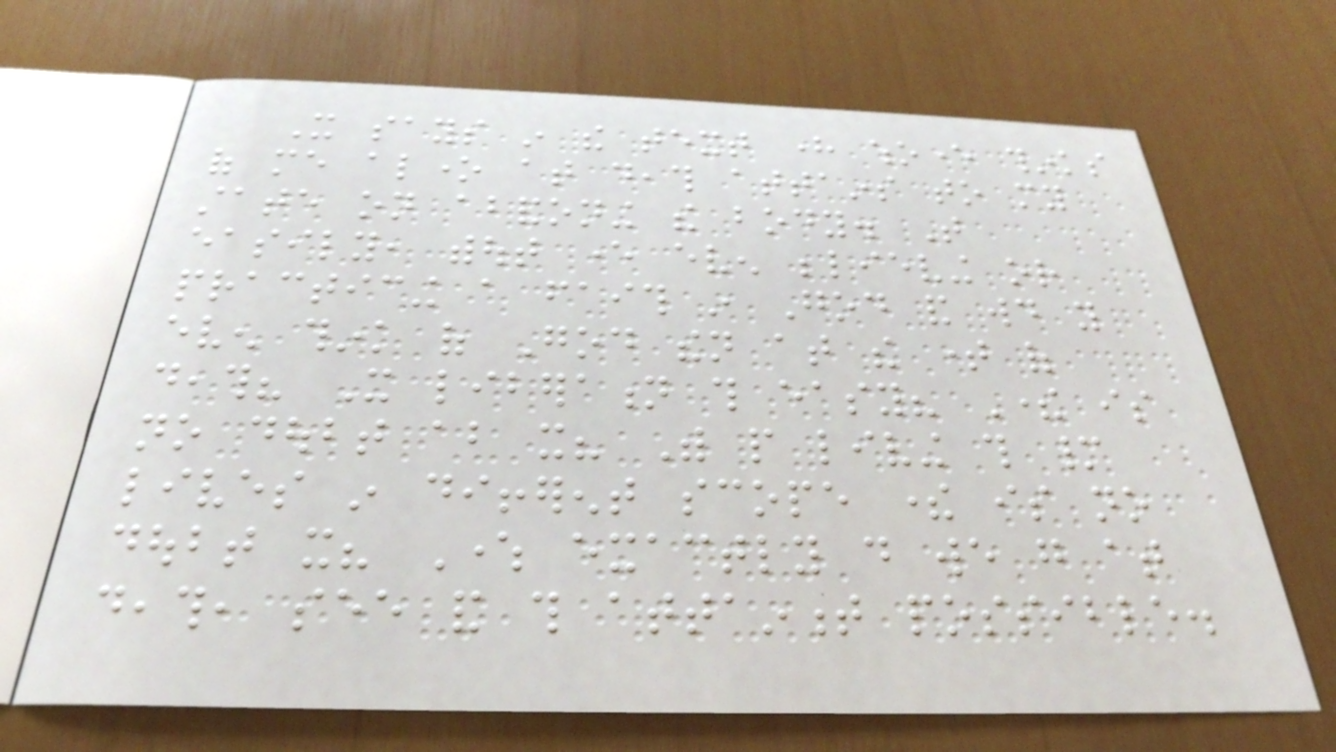It says in the text here whoever thinks
of me alone at death attains to my
state on abandoning the body. That
easily, without ever even believing or
practicing a faith in God and would you
even think of God then at the time of
death? It liberation this easy? There is
no doubt about it? With people living this many
lives in different scope there is no
doubt it? Where exactly do we go at
death, see and this attainment possible.
